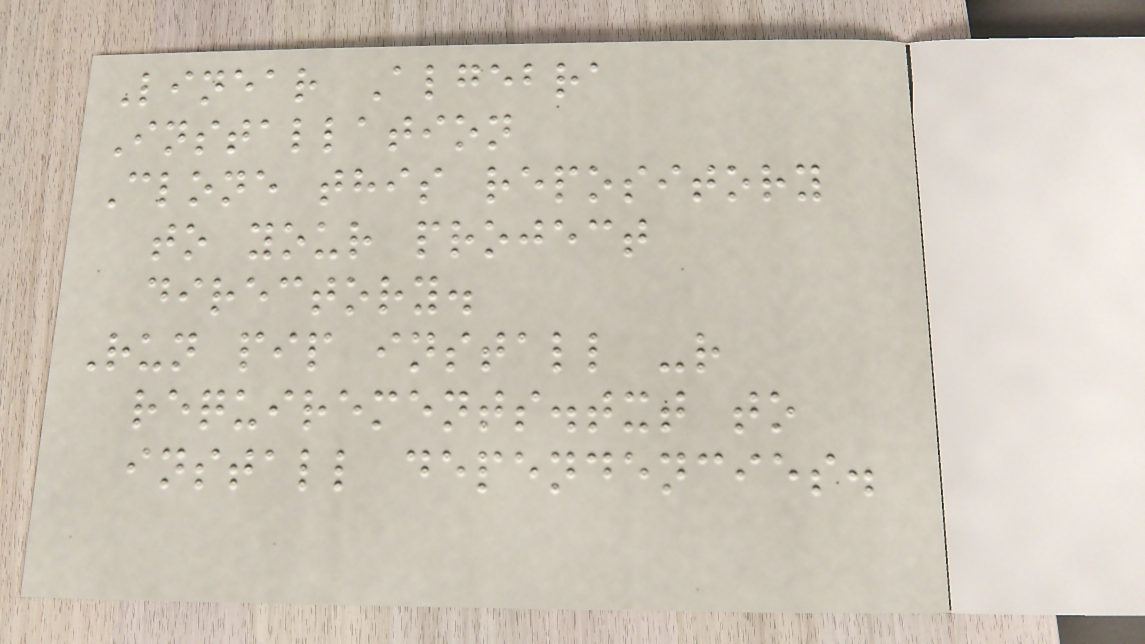Linear Algebra
Installation
Clone this repository
to your project
directory.
Run pip install -r
requirements.txt to
install dependencies.
